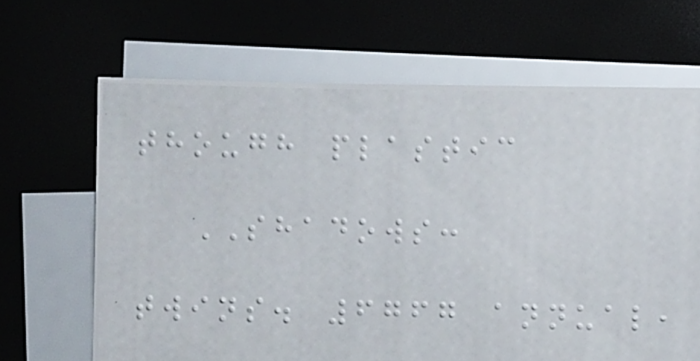though plastic
SHADOWS:
twins. 6767 annual,
